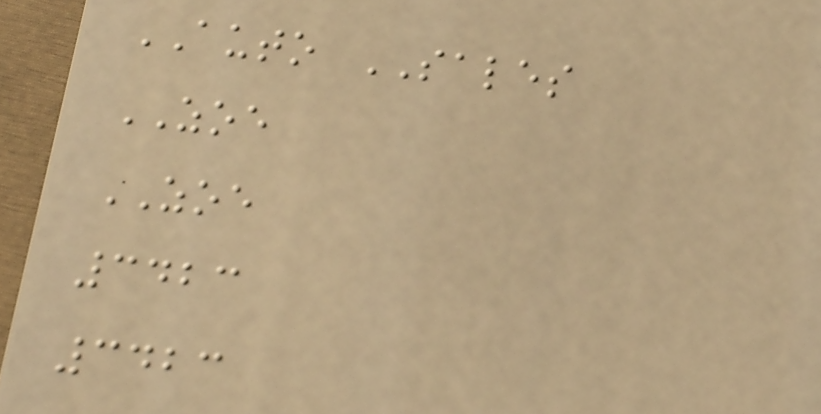AUTO SALES
ZOE
ZOE
3423
3423
